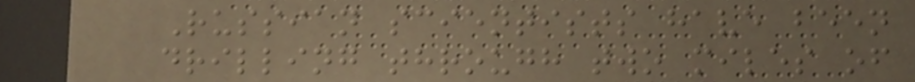Russian scientists have been
drilling through two miles of
